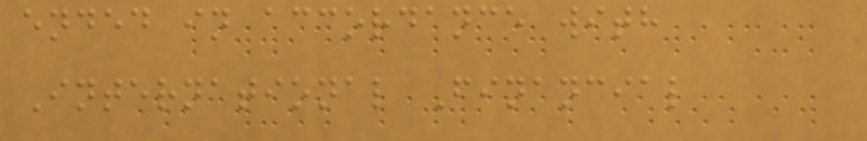ended in accordance with
International Financial
